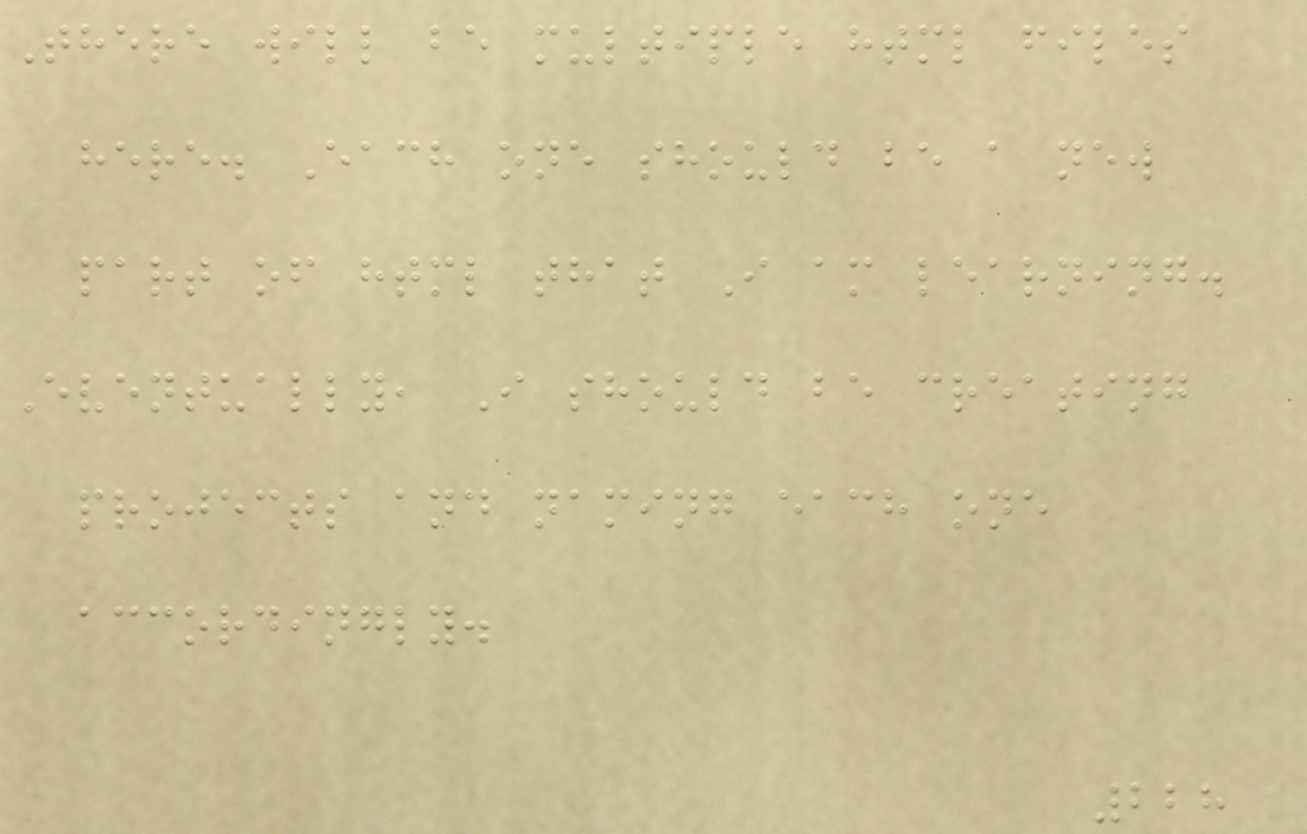There will be multiple html files
here. Each one should be a new
part of html that I am learning.
Eventually, I should be creating
projects and naming each one
accordingly.
228
